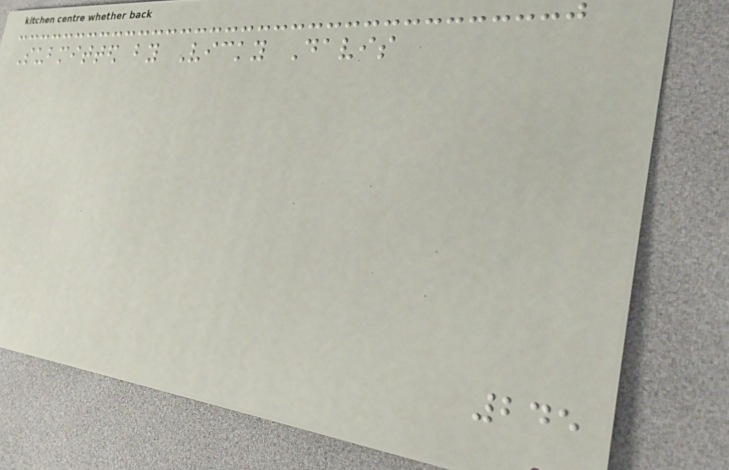Submitted by Vicky Davis
245
